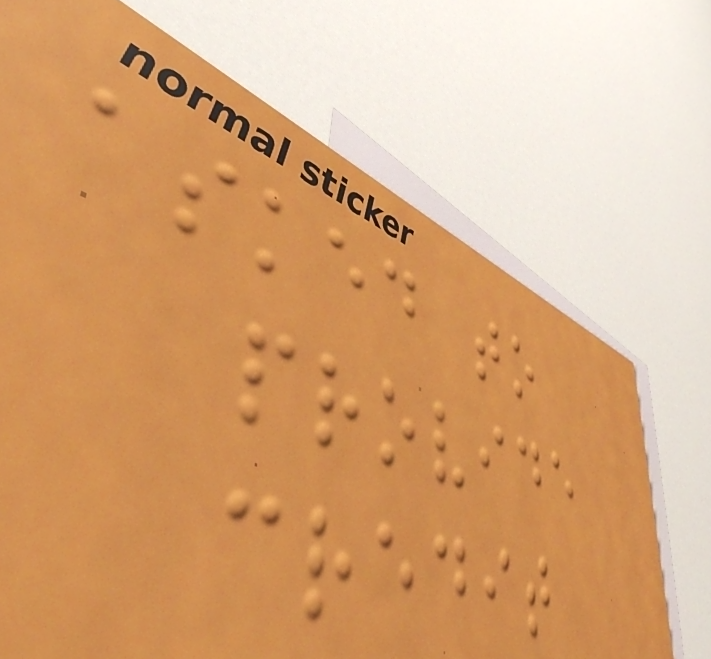asked to
provide
credit
